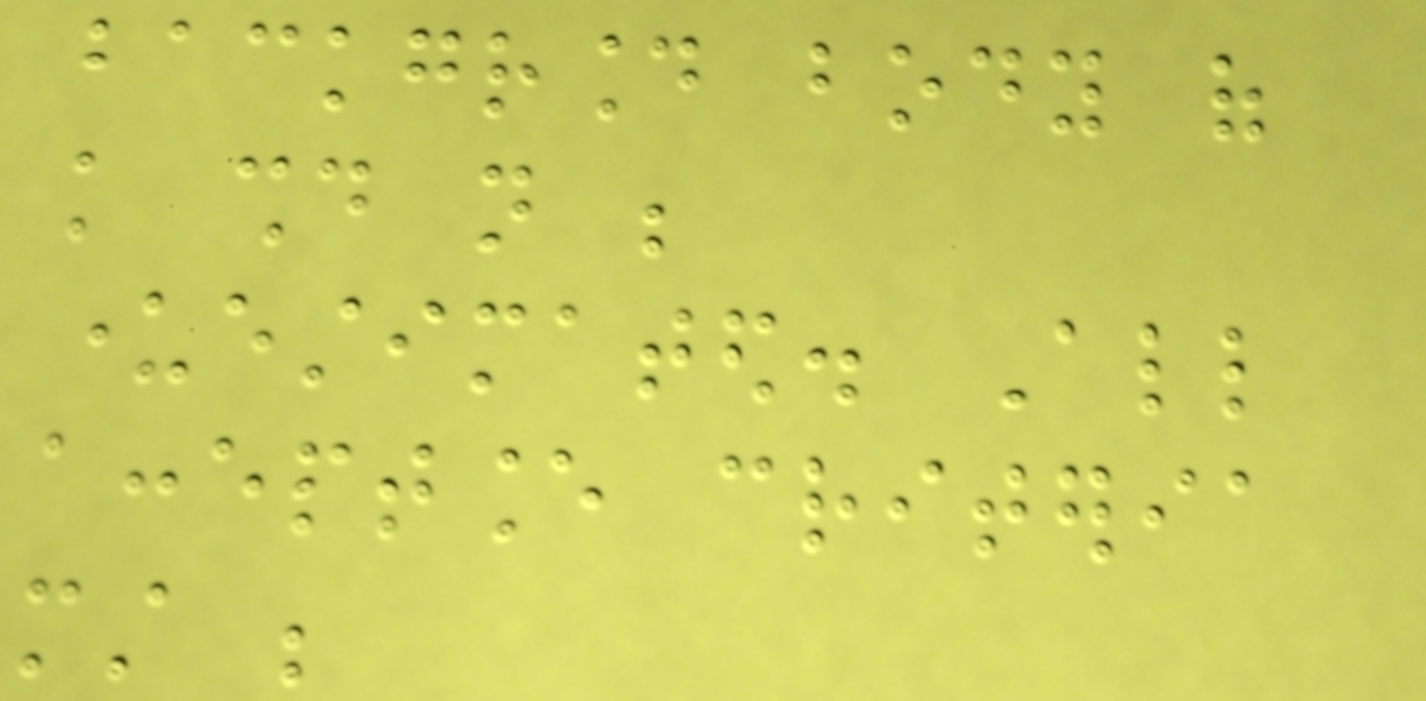background body of
knowledge should not be
underestimated. All
acceptance criteria
must be
